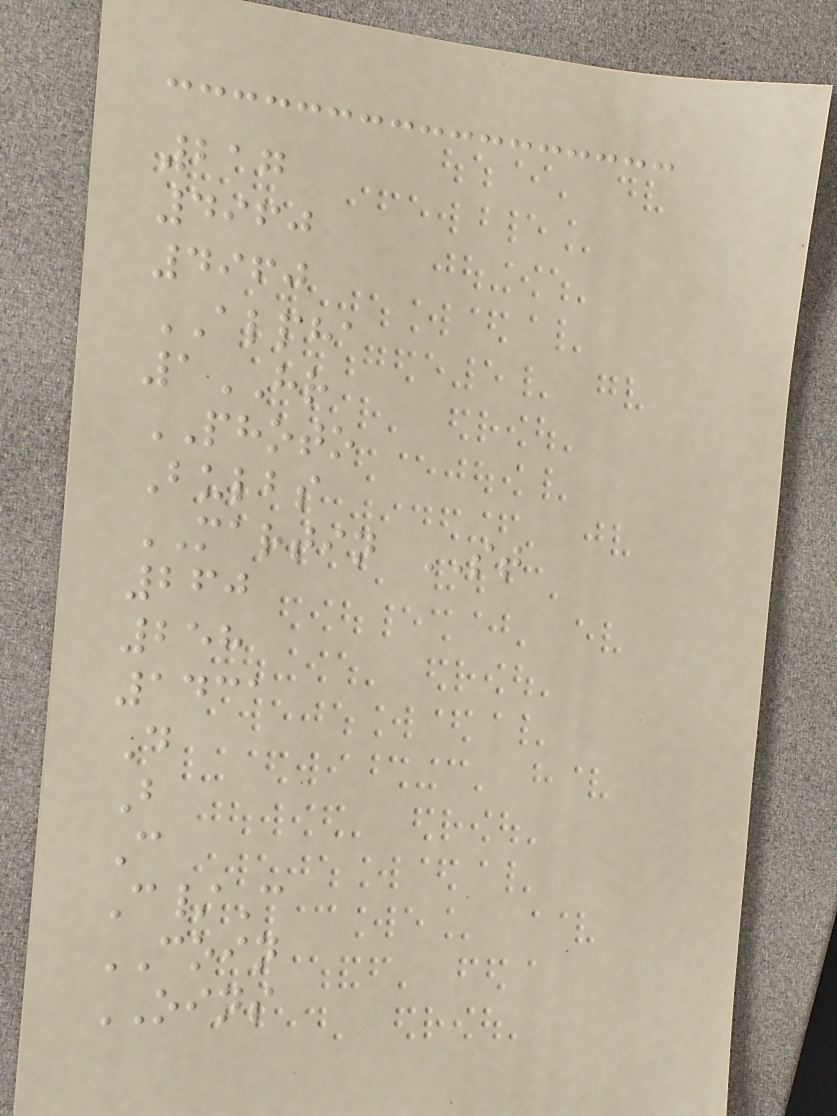217
4960
4960
ALPHA
1HR
PHOTO
Bulbs
MARTIN ST
260
258
1431
D
B
C
C/C
COIN
OINS
